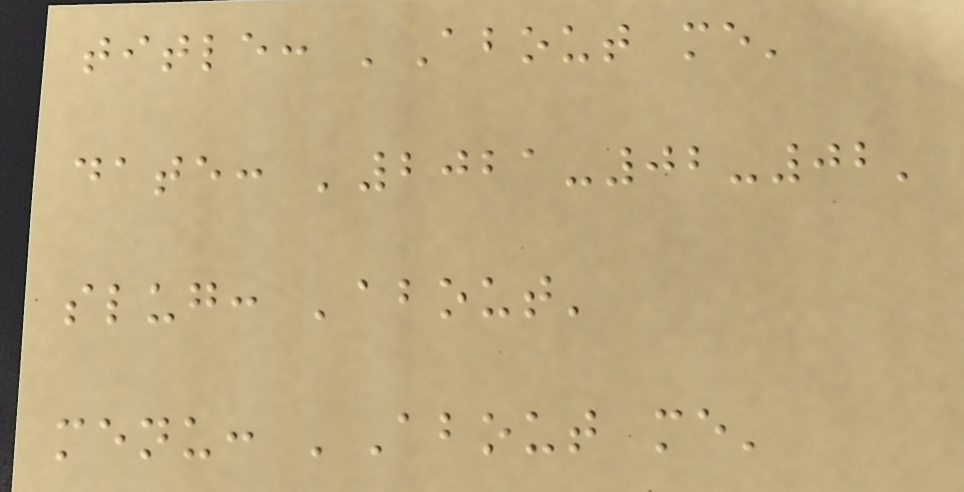title: 'About me'
date: '2021-02-02'
slug: 'about'
menu: 'About me'
